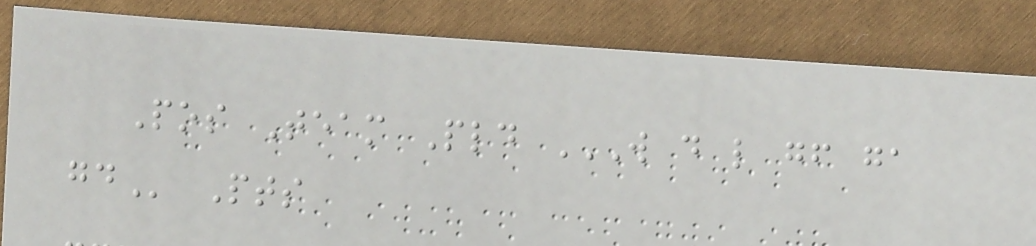Pos Team Pld W D L GF GA
GD Pts
